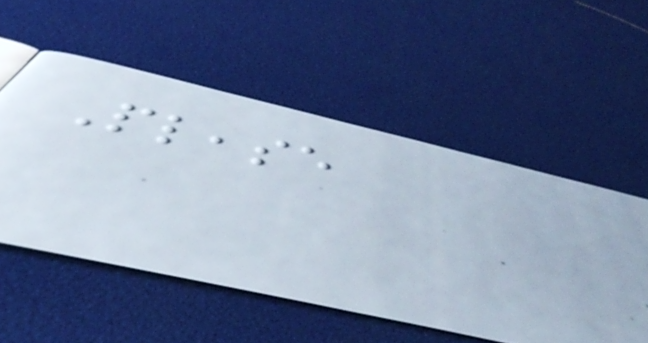Please
